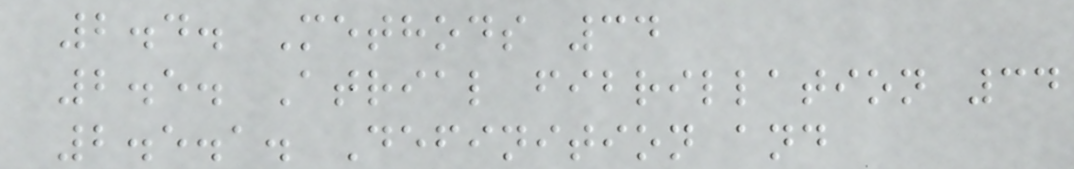2.4. Methods 34
2.5. Atrial fibrillation 34
2.5.1. Definition and
